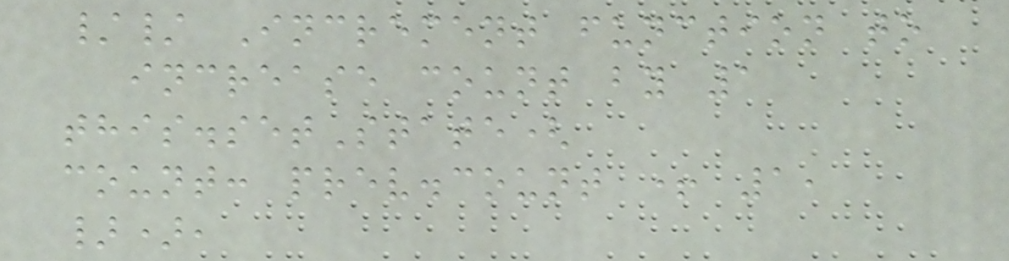// Increment function to
increase count by 1
this.setState(
count: prev.count + 1,
}),
